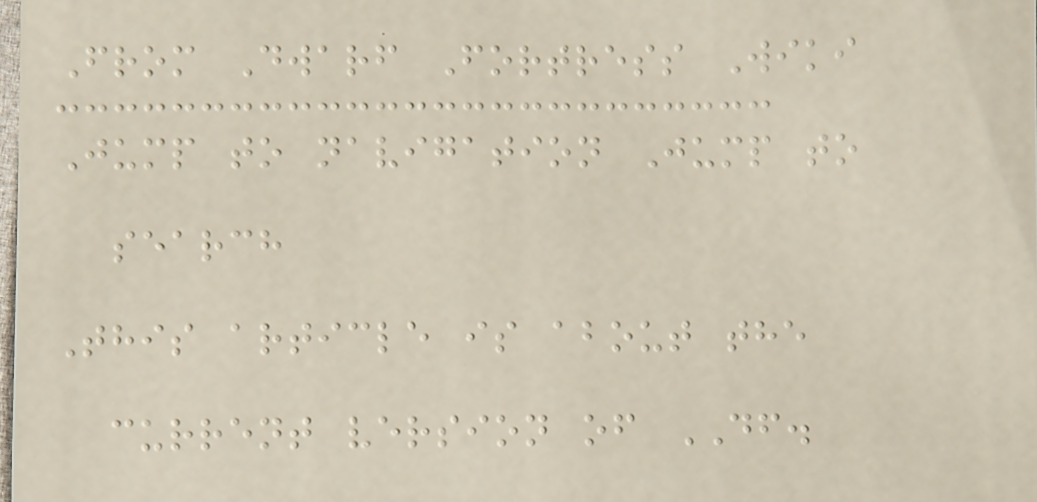From Dwarf Fortress Wiki
Jump to navigation Jump to
search
This article is about the
current version of DF.
